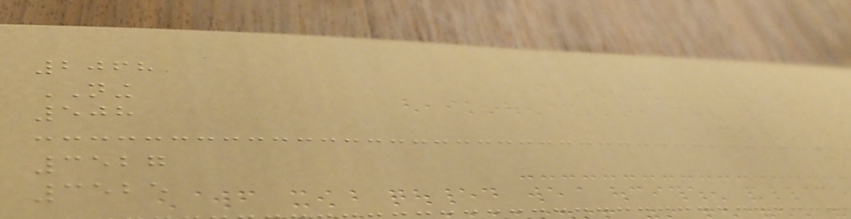2068
NING
508
3527
3525
